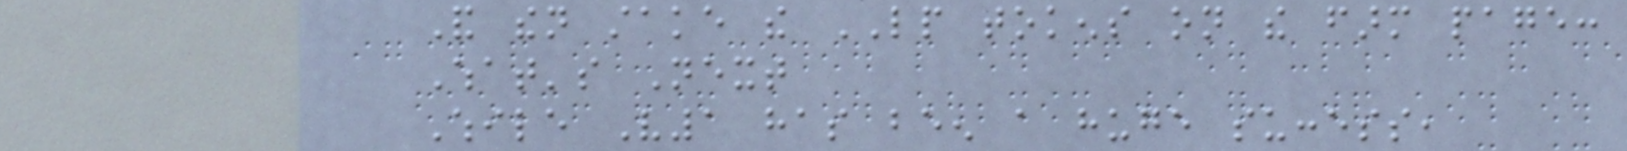And then stake the LP tokens on the farm page:
What's Next
While V1 has been a huge success,
